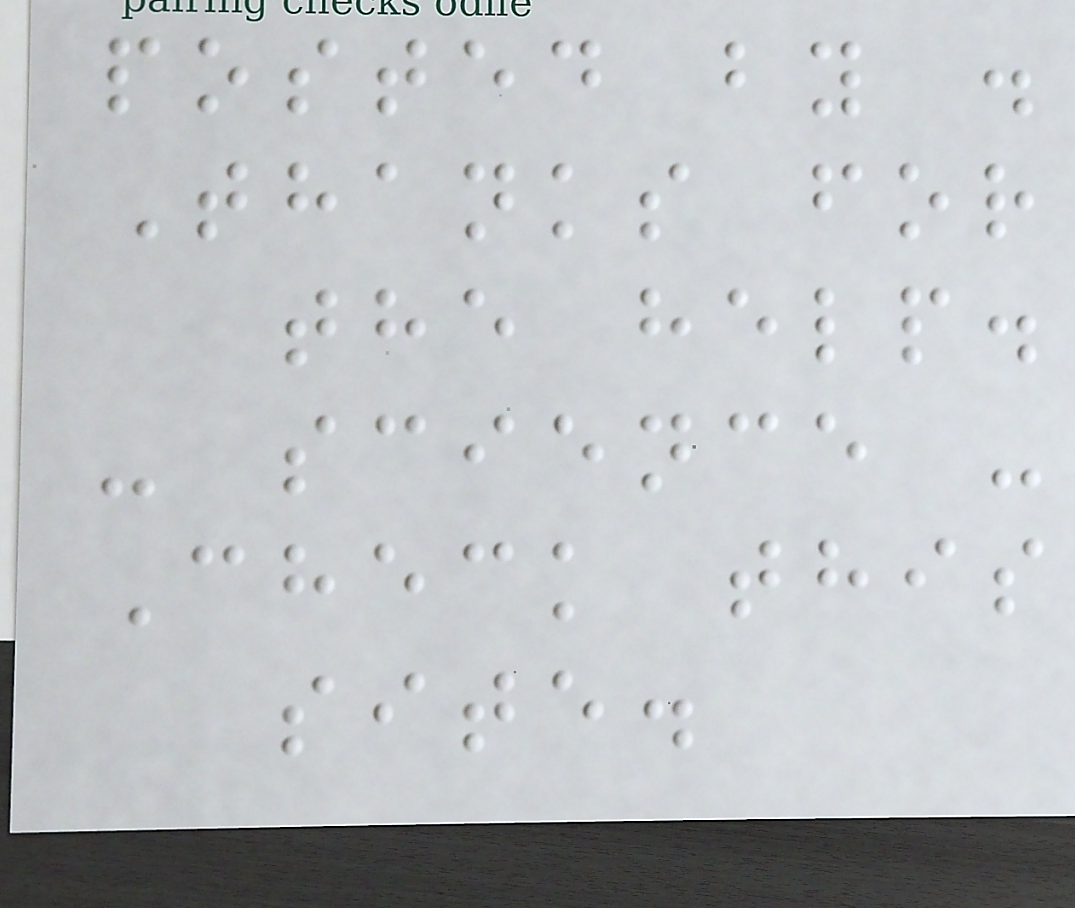posted by .
Thanks for
the help.
- science -
Check this
site.
